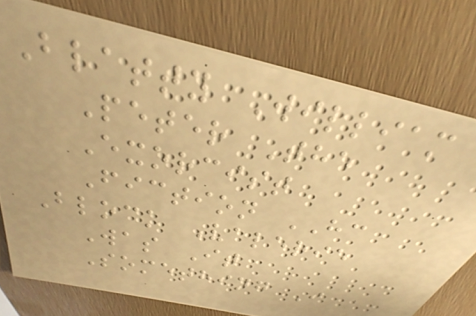Blatty William
Peter The
Exorcist
Fiction HC
Block Valerie
Was It
Something I
